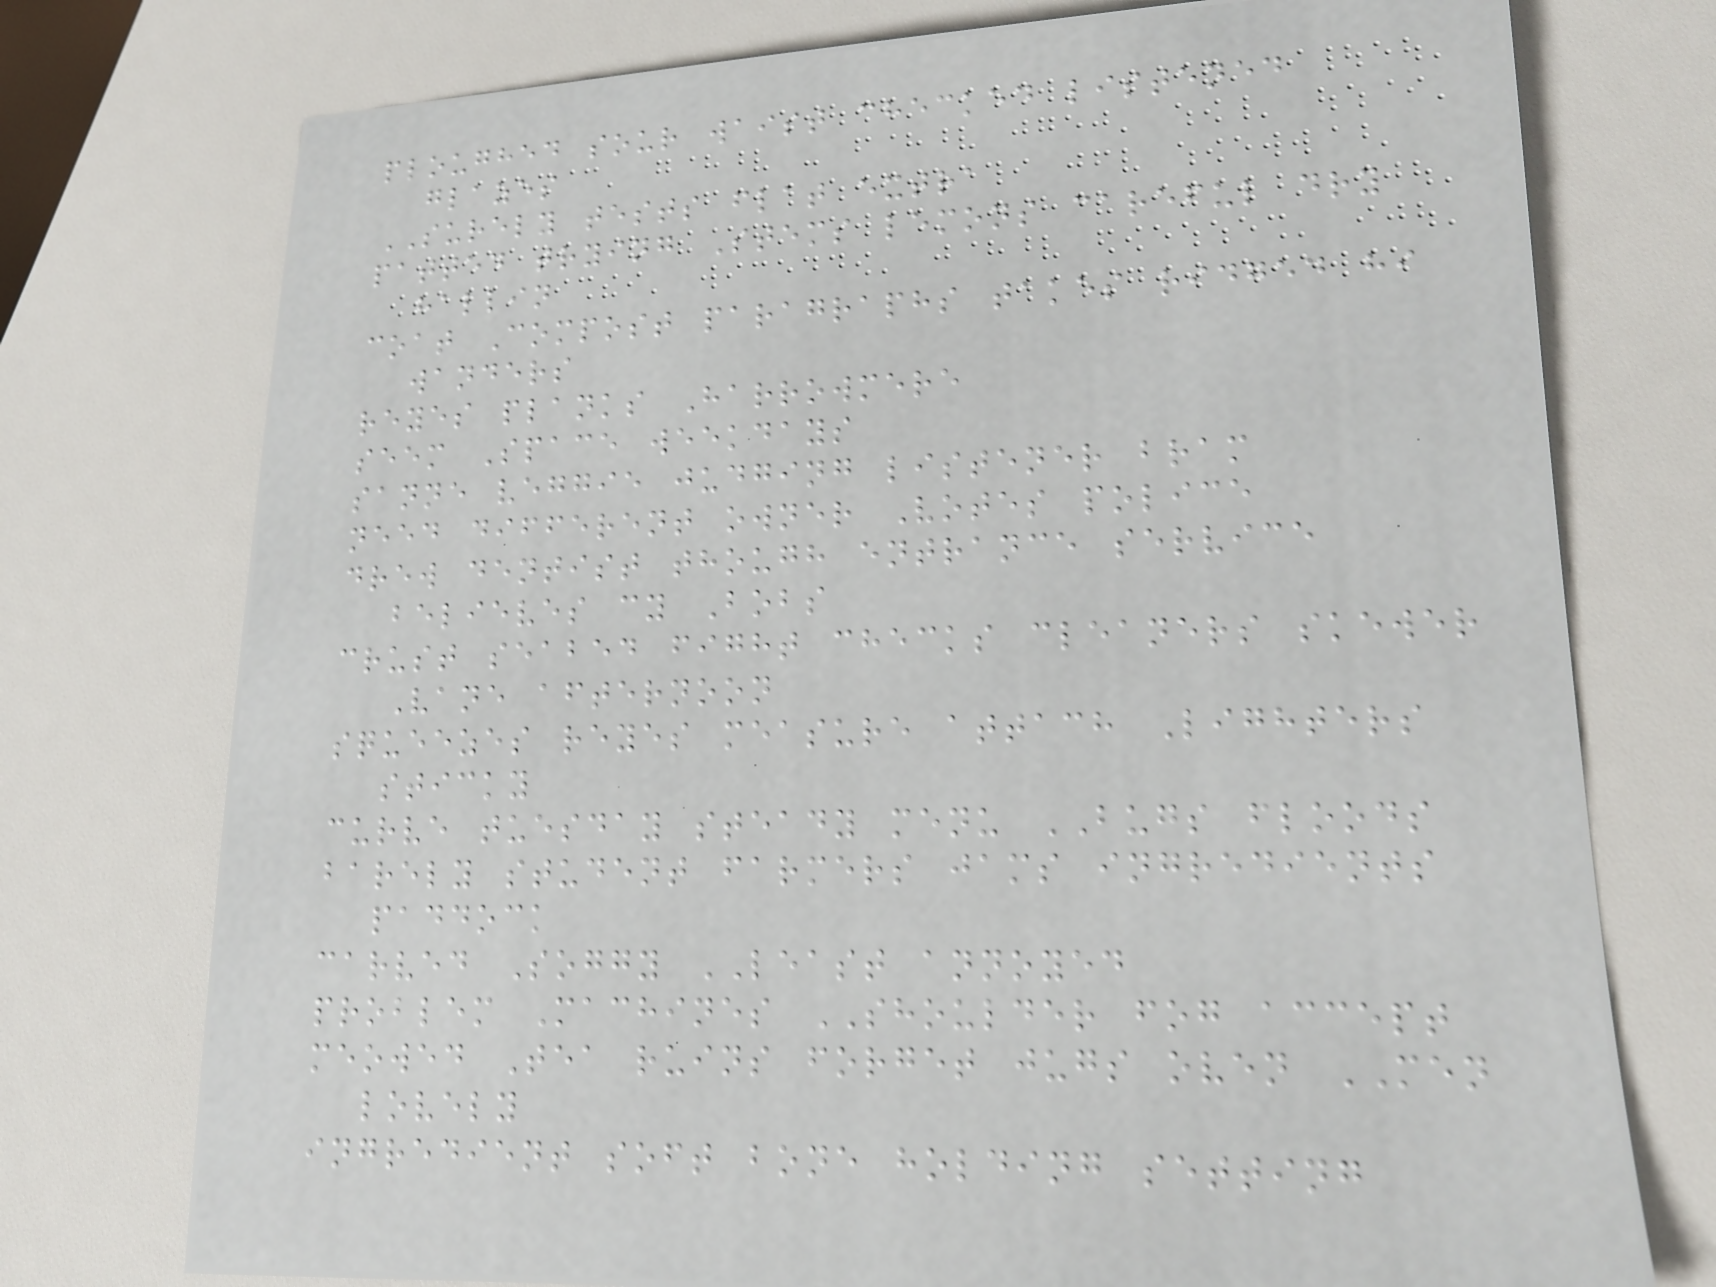ploughed sour waist checked listened
glazes
SURELY tests flat extra
patted trying Stems lemons careful dry
hallin
coat Compost paragraphs takes ridged hi
wanders
reyes planks Harrowmere
seem Space weekdays
sanne veggie judging listener bram
need different owner Votes police
drew dentist though entrance service
believes cy Bobs
crust seabed fight checks cleaners skewer
Vane afternoon
squeezes reyes measure attach Lighters
sticky
curve tuesday steady menu BUGS floods
barely student farmers jams ingredients
paddock
carved Soggy LEAST annoyed
problem Machines SHOULDER fog accept
meowed Tea ruins forget jugs oven MEN
lovely
ingredient soft bone holding setting
